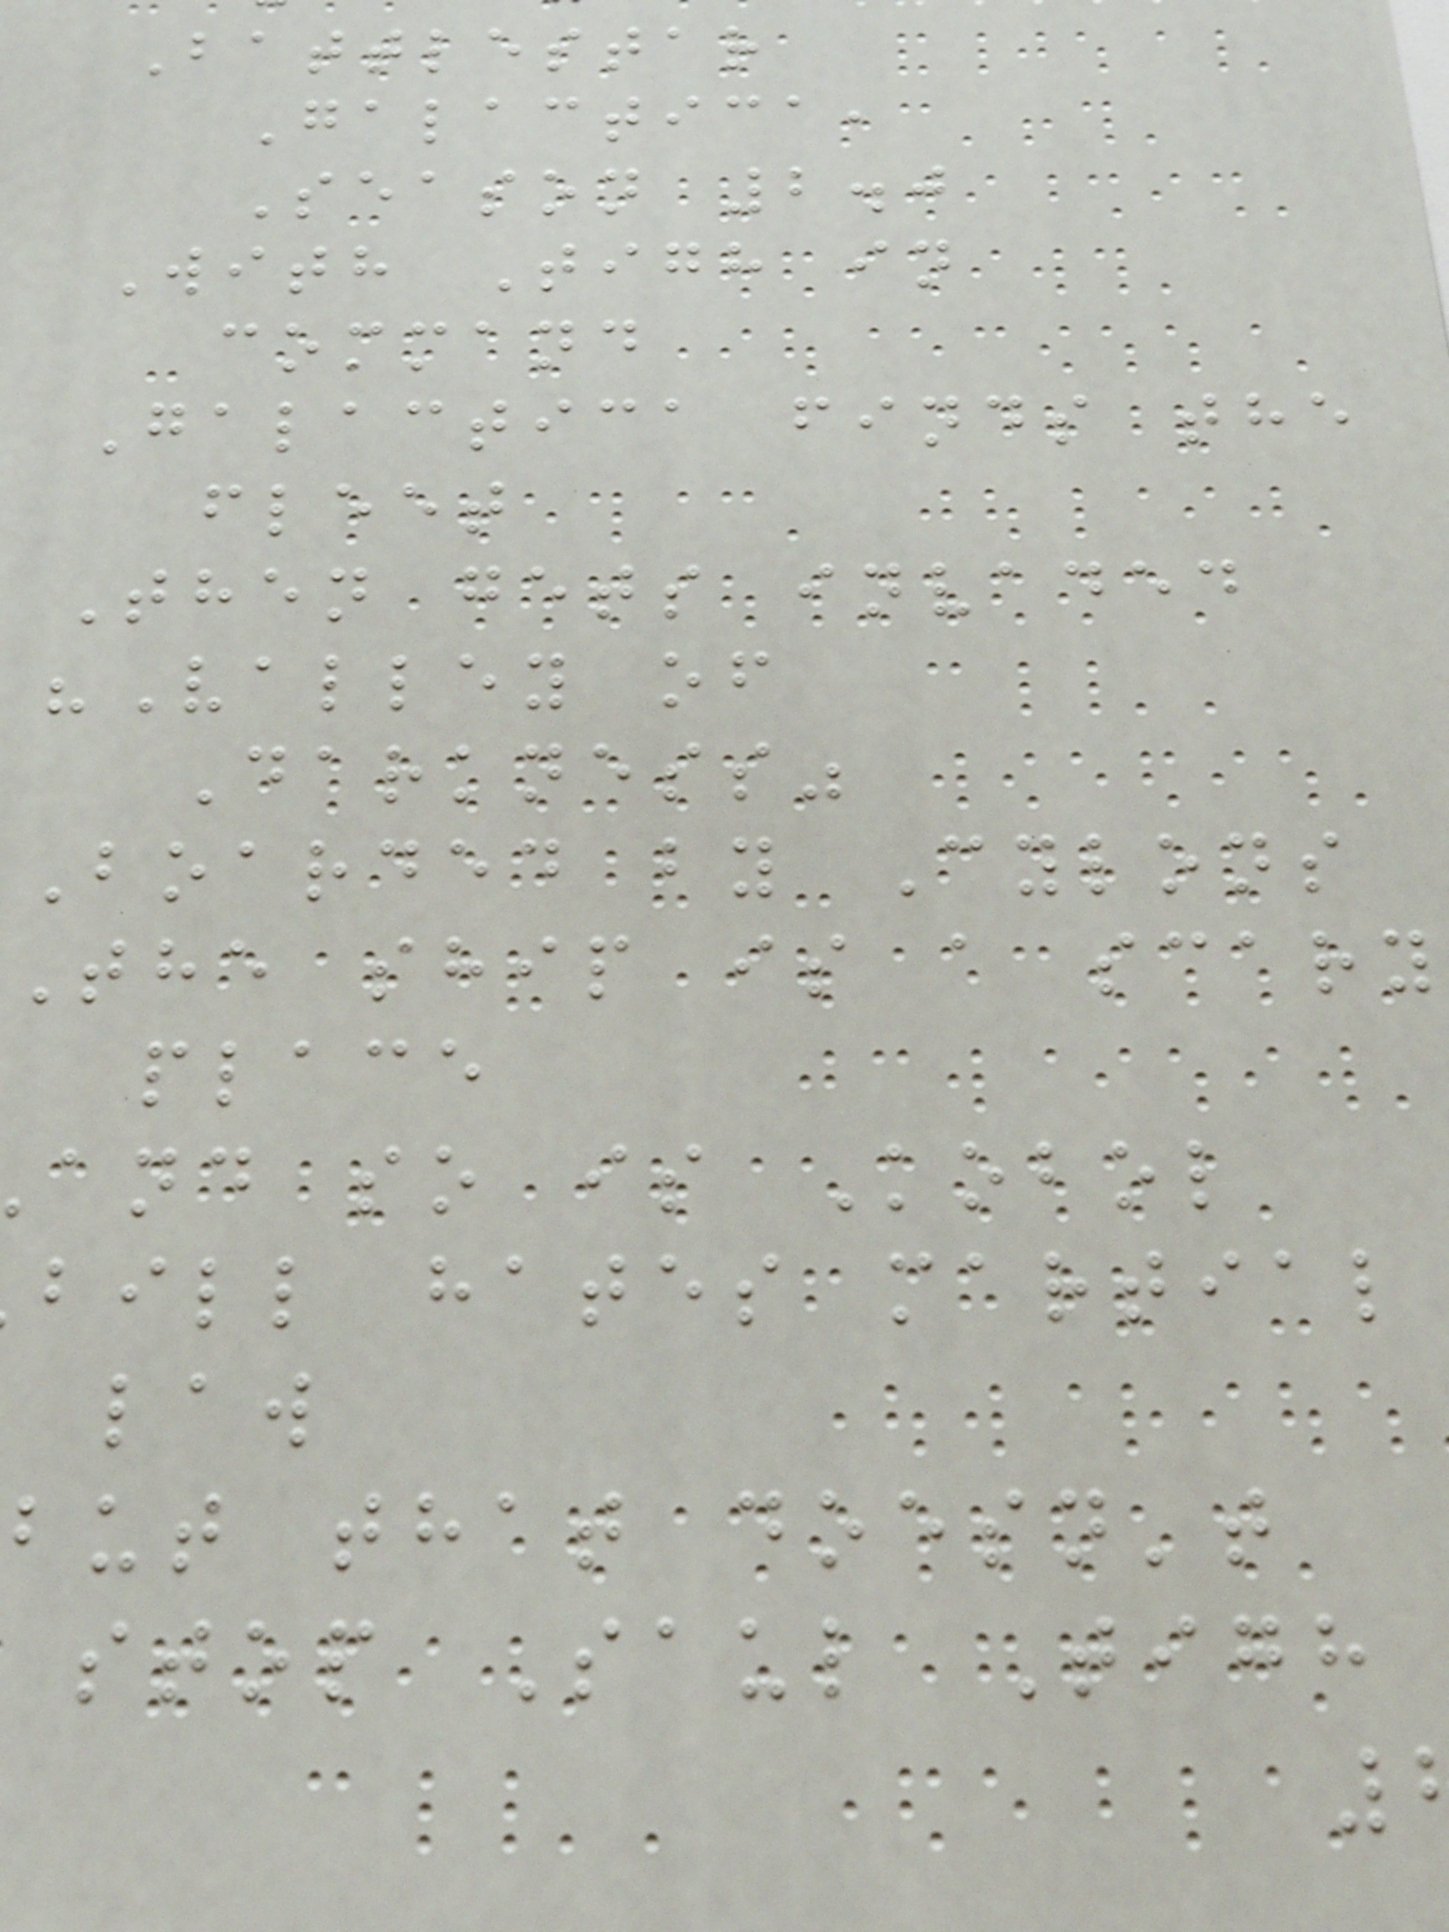Battlestar
Galactica,
Season 2.0
With Tigh in
command
Galactica finds the
fleet
Then gets invaded
"Valley of
Darkness"
Boarded by Cylons
The ship is a scary
place
and so is Kobol
bill hates martial
law
but that doesn't
stop Saul Tigh
